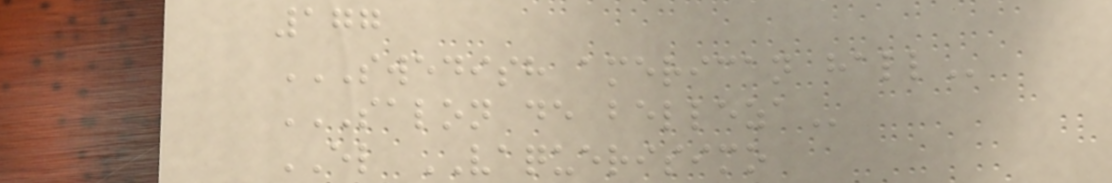177
SWEDISH AMERICAN HALL
SALON DE BELLEZA
EL VAQUERISIMO
